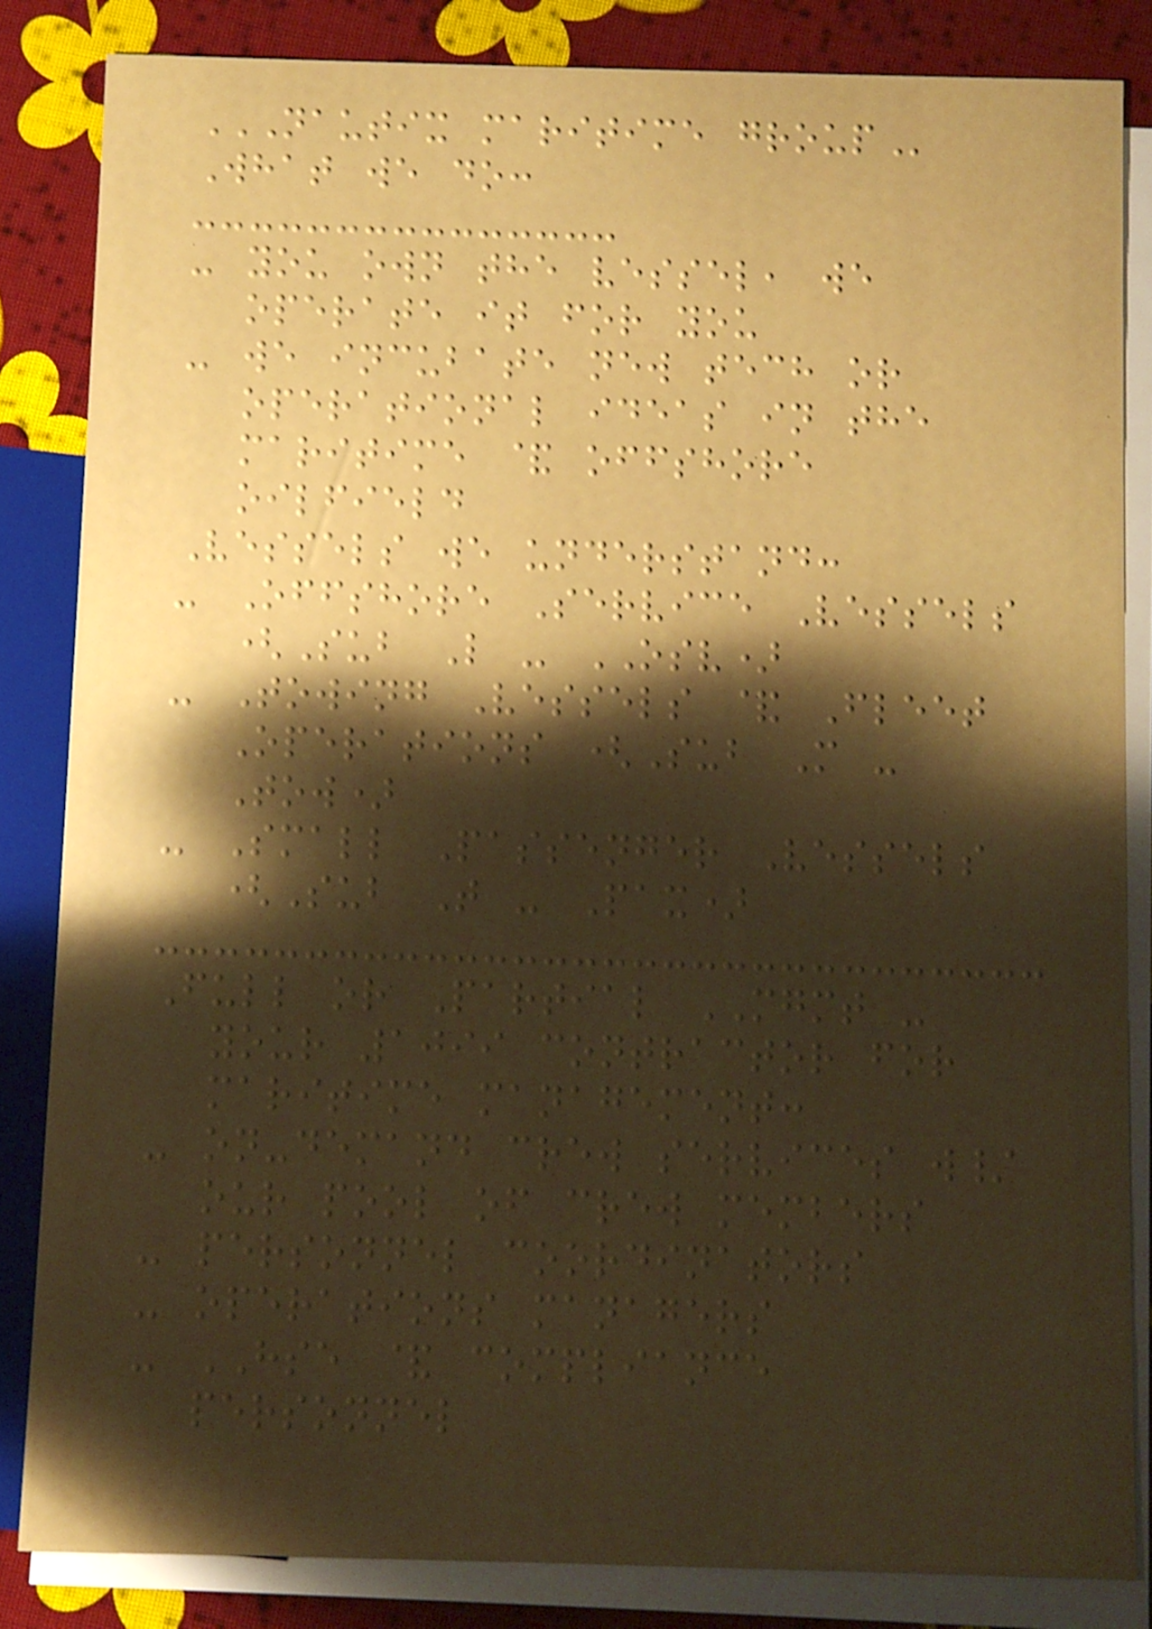NAUTIX MARITIME GROUP
What we do:
- you own the vessel, we
operate it for you
- we incubate new tech or
operational ideas in the
maritime & offshore
oilfield
Vessels we understand:
- Offshore Service Vessels
(Sub L - OSV)
- Towing Vessels & Fleet
Operations (Sub M -
Tow)
- Small Passenger Vessels
(Sub T - Pax)
Full or Partial MGMT -
your 1099 contractor for
maritime management:
- on-demand crew services w/
our pool of crew members
- personnel coordinators
- operations managers
- HSE & compliance
personnel
